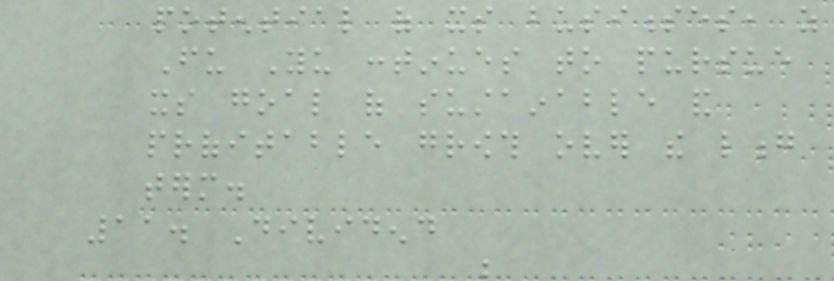potential of its businesses, as
Fu Yu continues to pursue
its goal of sustainable and
profitable growth over the long
term.
11. Dividend
